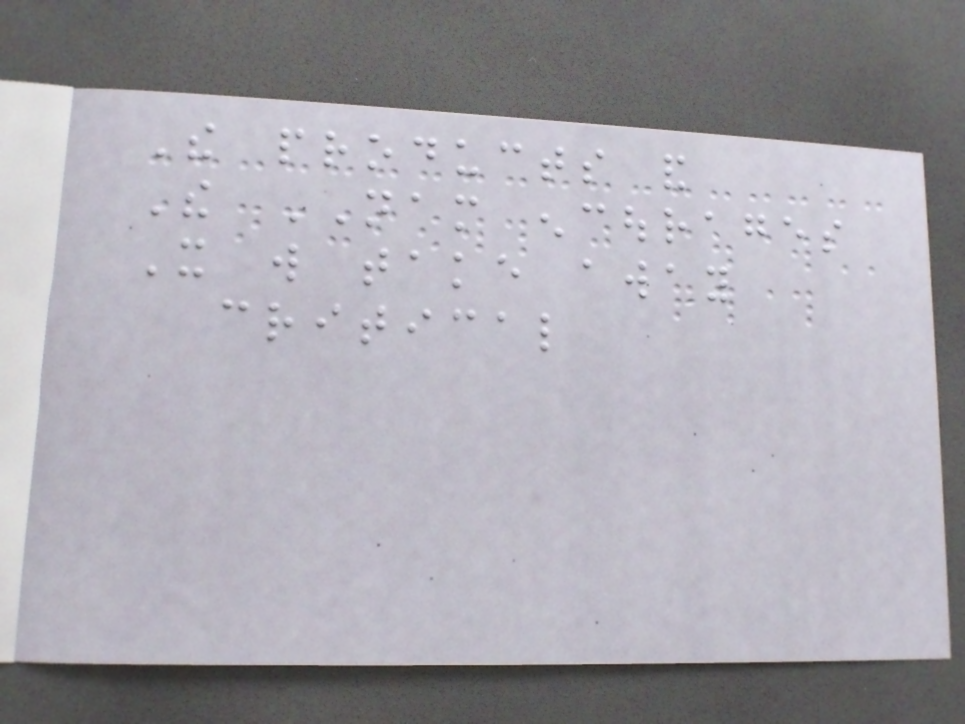The products and
The NAM encourages
It will take away
critical
